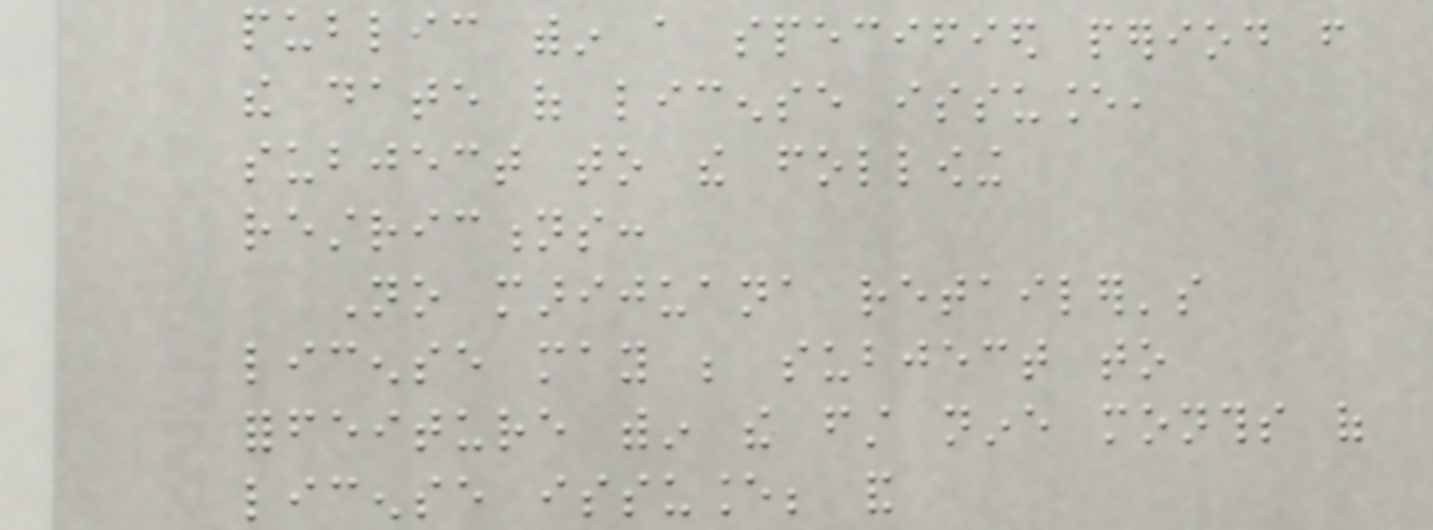public within a specified period from
the date of license issuance,
subject to the following
restrictions:
No marijuana retailer's
license may be subject to
forfeiture within the first nine months of
license issuance; and
